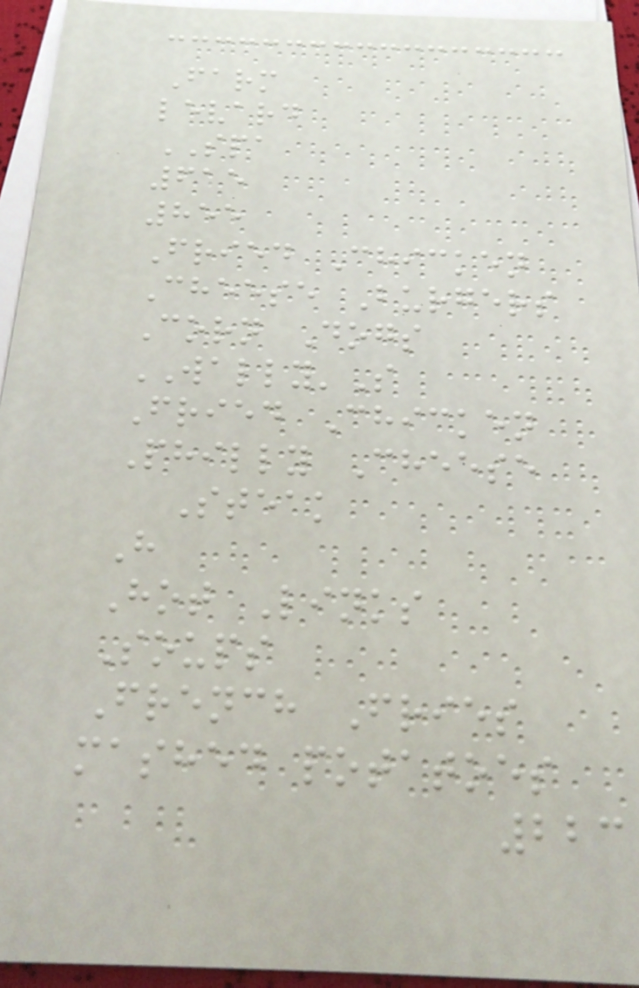Farm
levard
SPA
615
855
Fried Chicken
Cheese Burgers
Corn Dogs
WALLY'S
Fried Chicken
Philly Cheese
Steak
H
Hot Links
Soups
French Fries
mashed potatoes
223
